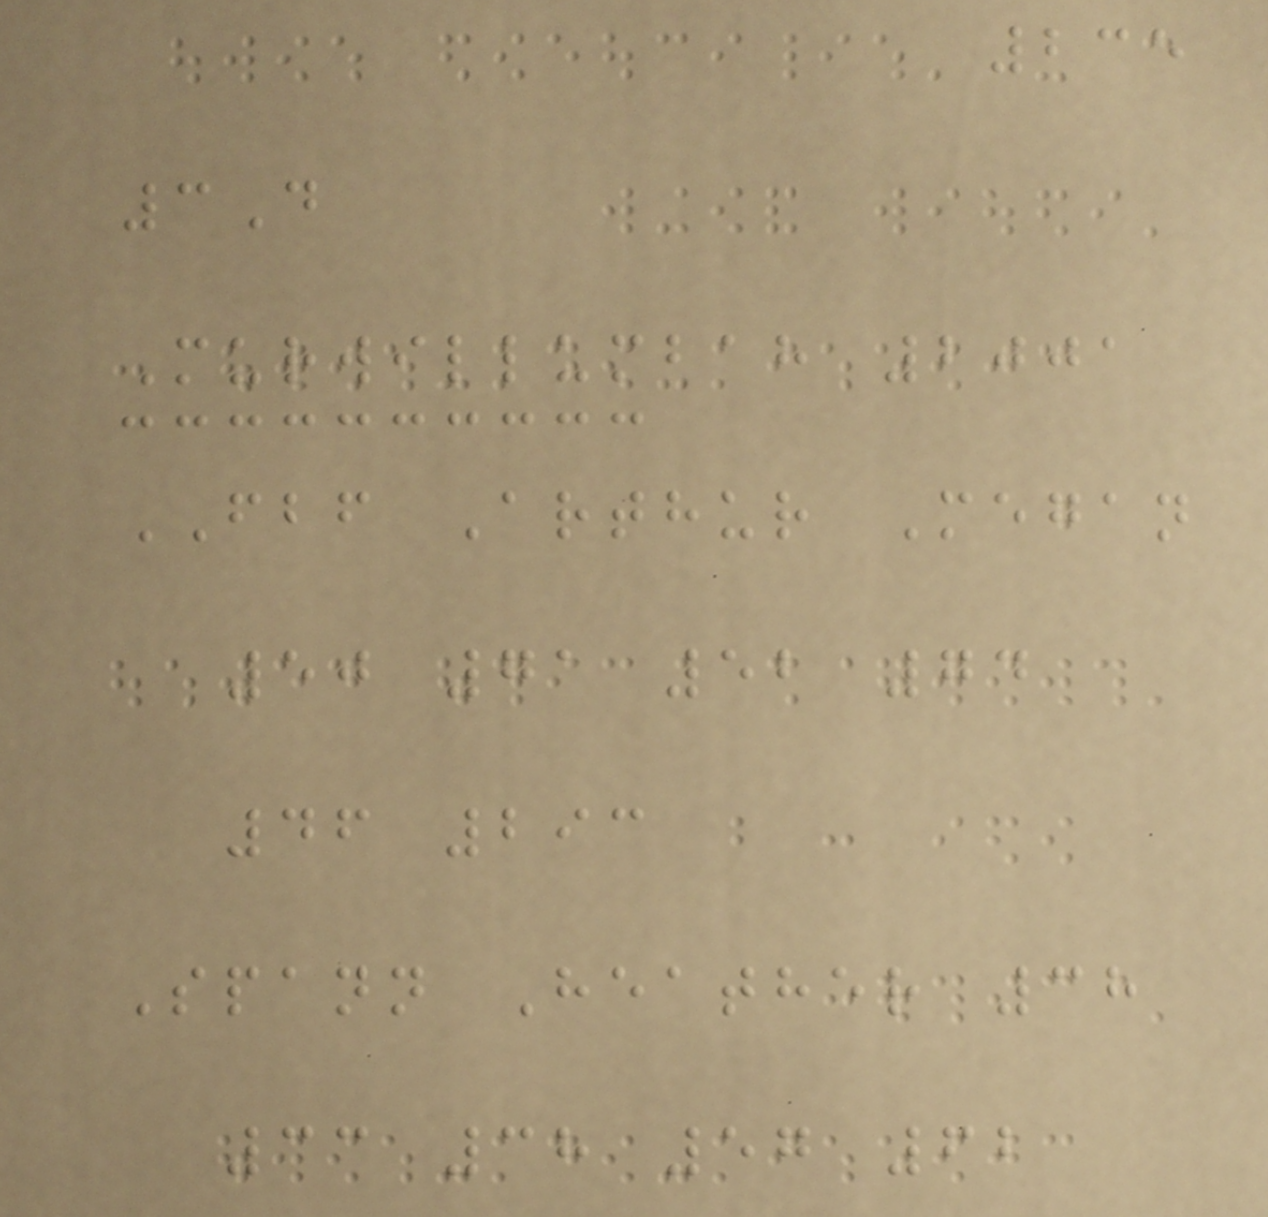235
3D
Murwillumbah 2001
FBF Arthur Megan
50 71 52 74
46 293
Spann Heather 38
33 38 57 62
